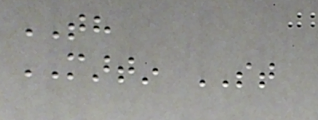TH
MARTIN ST
